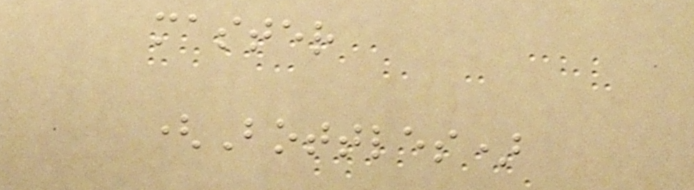master
(Bottles)
